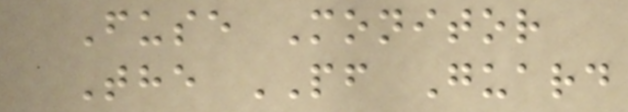Fuse Monitor
The PF Guard
